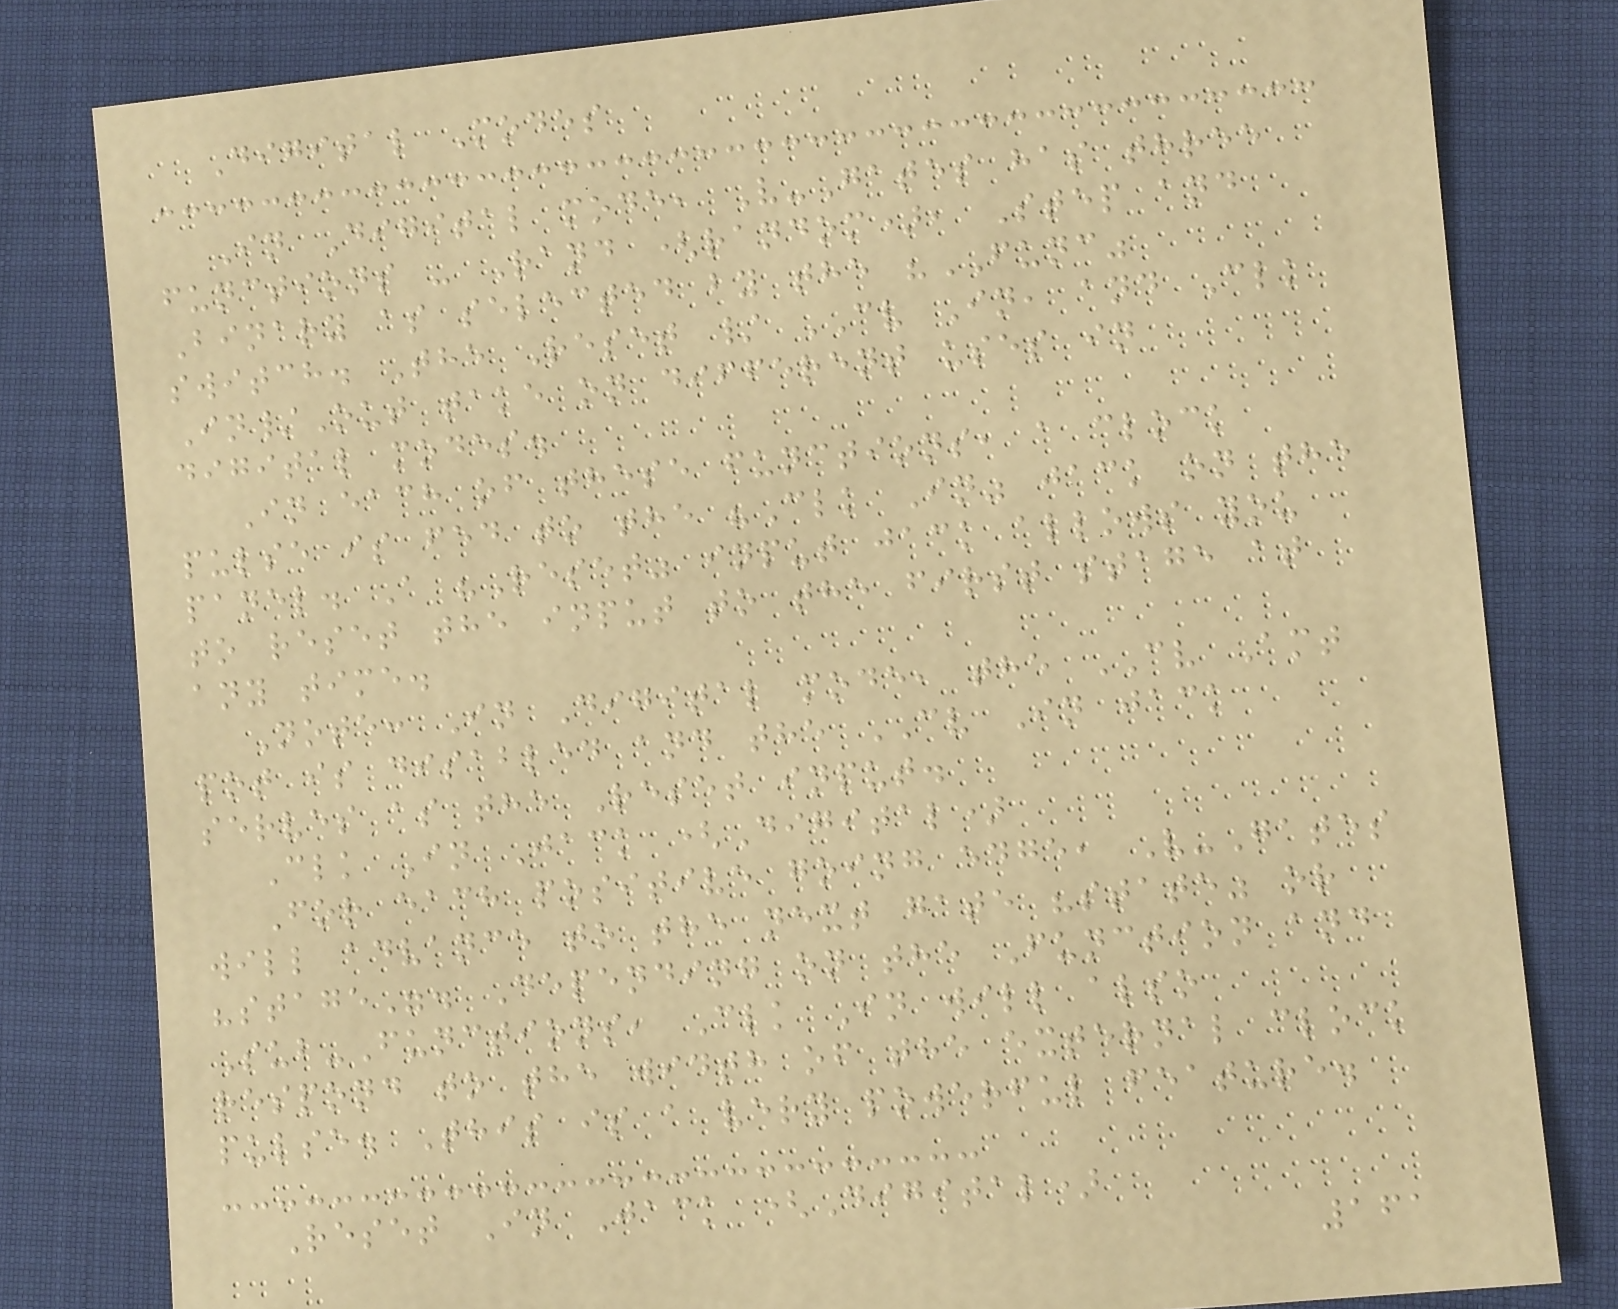Digital Modes
In Digital mode, V-Gates has three
functions - Rand (random), Step and
Binary as selected by the "FUNC"
switch. The Reset / CV In, and Clk
In/Out take on different uses in
digital modes.
In each of these functions, a clock
pulse is fed to the "Clk In" jack on the
panel. A "Reset" input jack allows you
to reset the input to the first stage at
any time.
Note: In Digital mode, the CV Amt
pot is disabled and the CV In jack
serves as the Reset input.
Clk In Jack (Digital)
For each positive going edge, V-Gates
will advance to the next gate "state" or
"stage". Depending on the Function and
Sub-Functions, Clk In will also
respond to the width of the external clock
pulse. This is a very powerful feature.
Reset In Jack (Digital)
161
